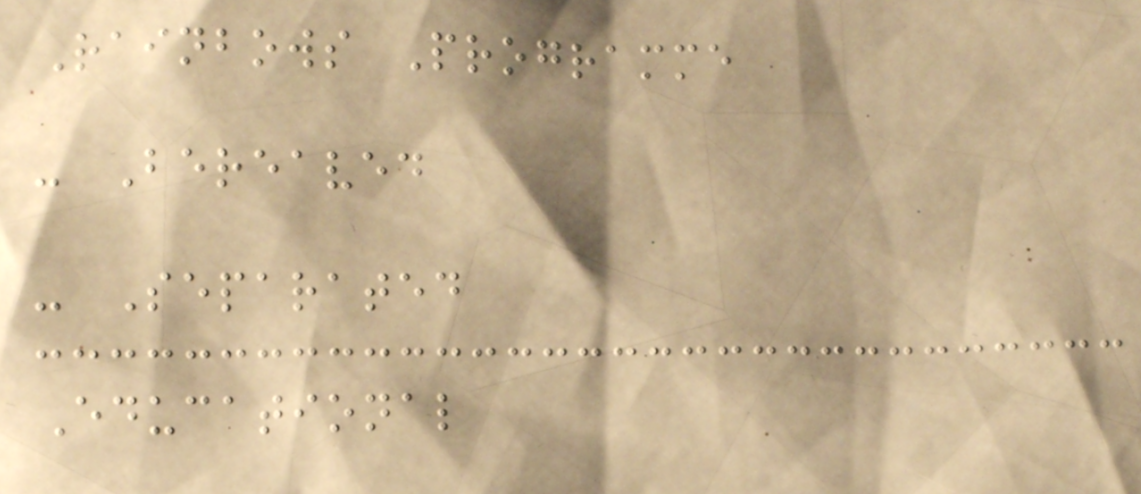Rainbows Programme
- Bereaved
- Separated
Educational
